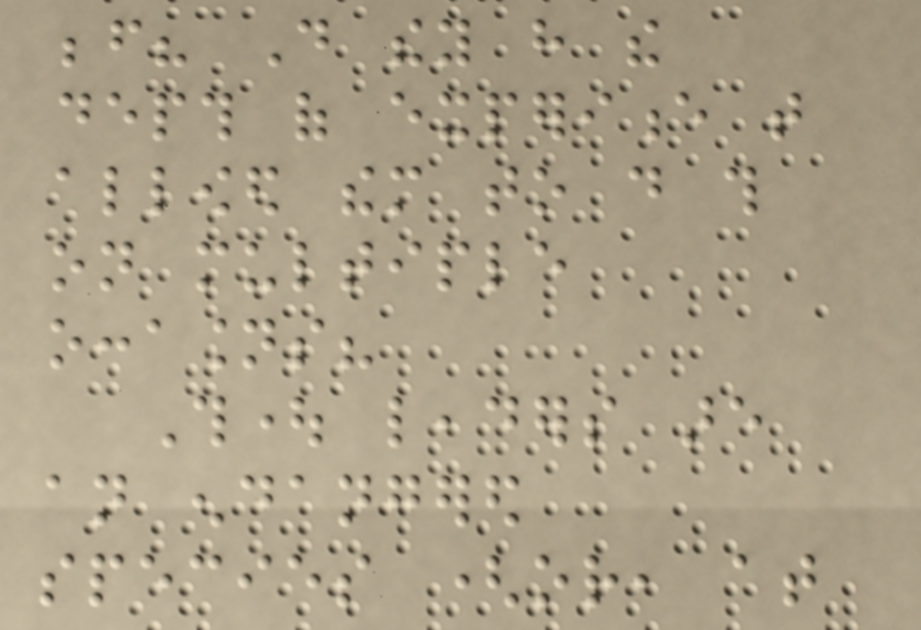before? Do they have the
depth of experience that
allowed them to do this
on multiple
occasions?
Thought leaders are
an endangered
species (or, at
